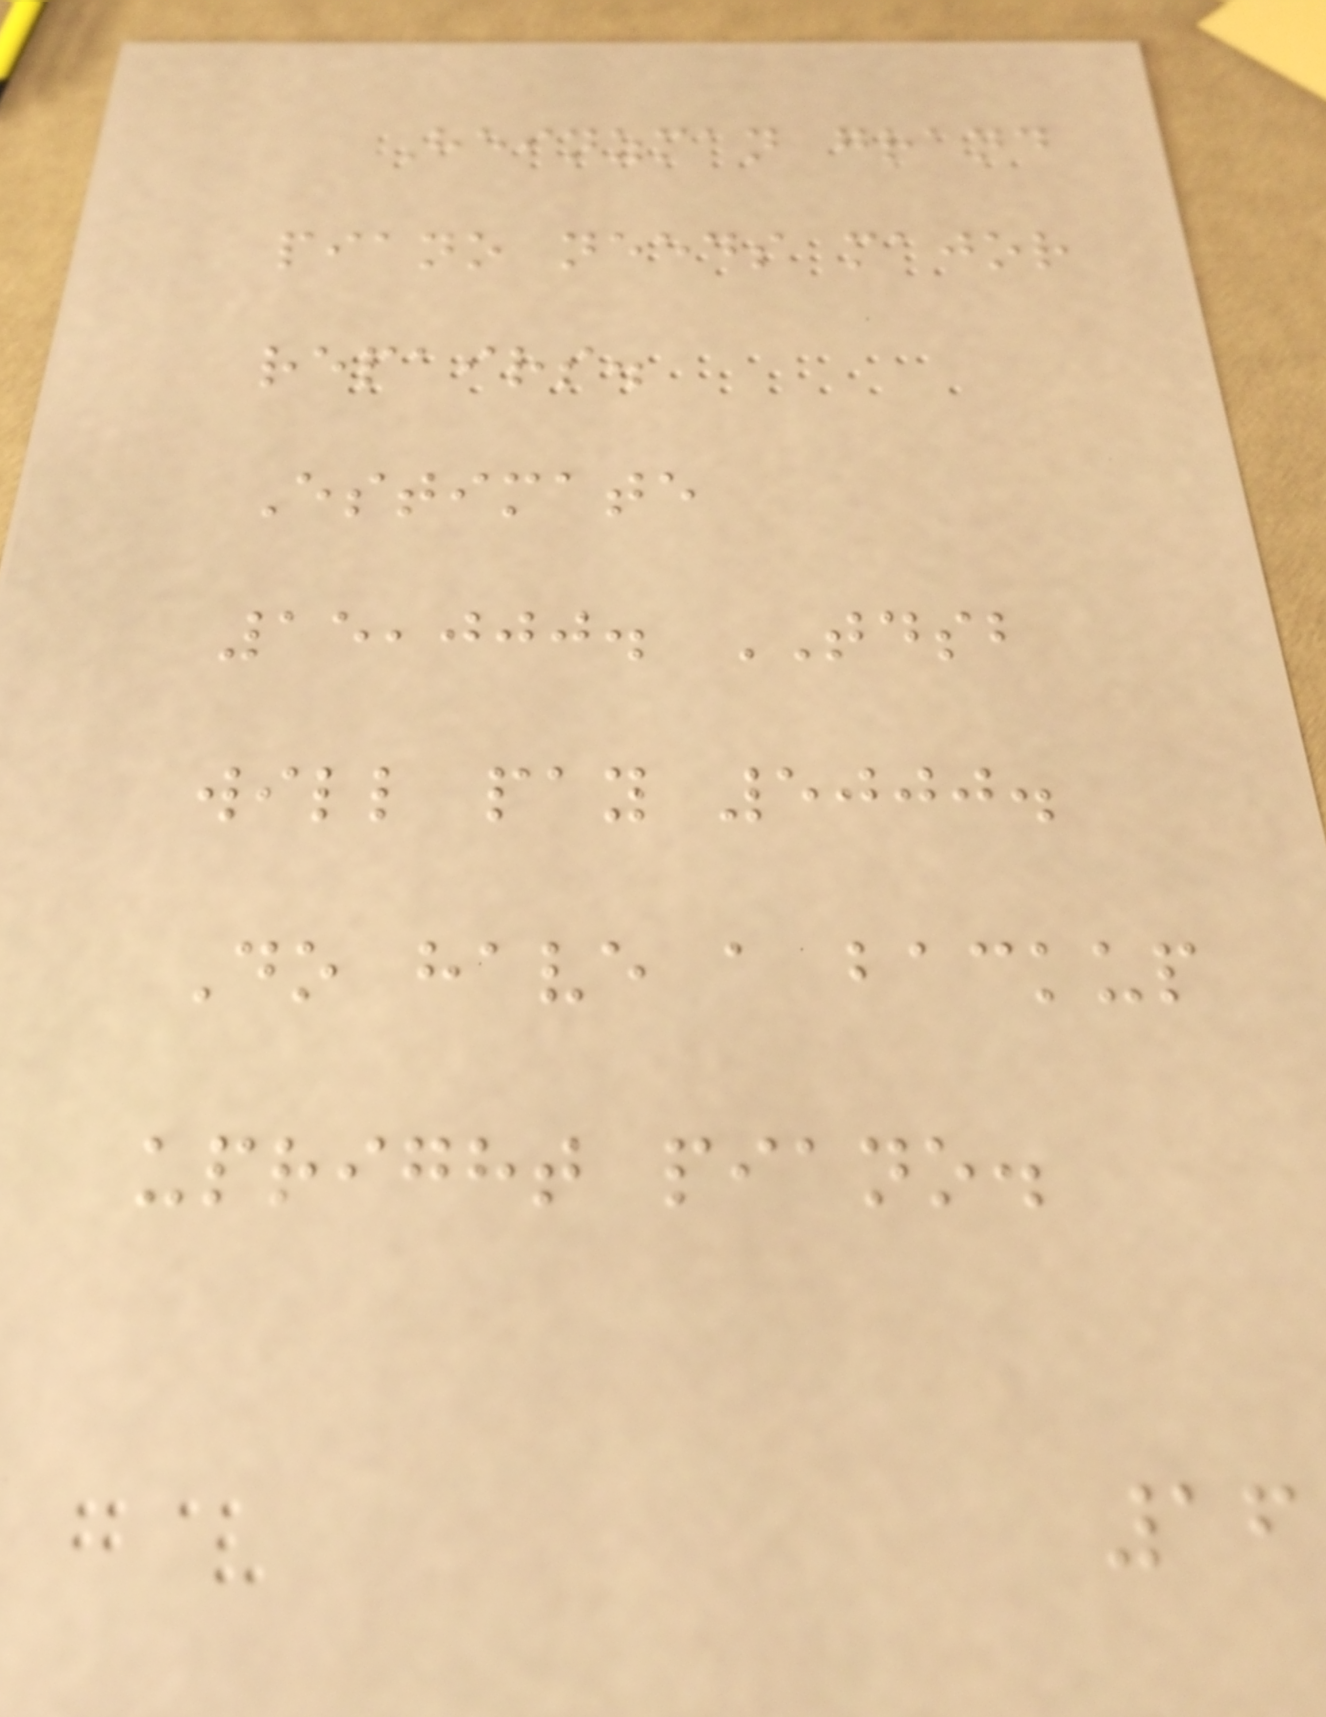Heinzman grand
piano needs major
repairs.
Estimate
15,000. TDSB
will pay 5000.
Do have a backup
upright piano.
16
